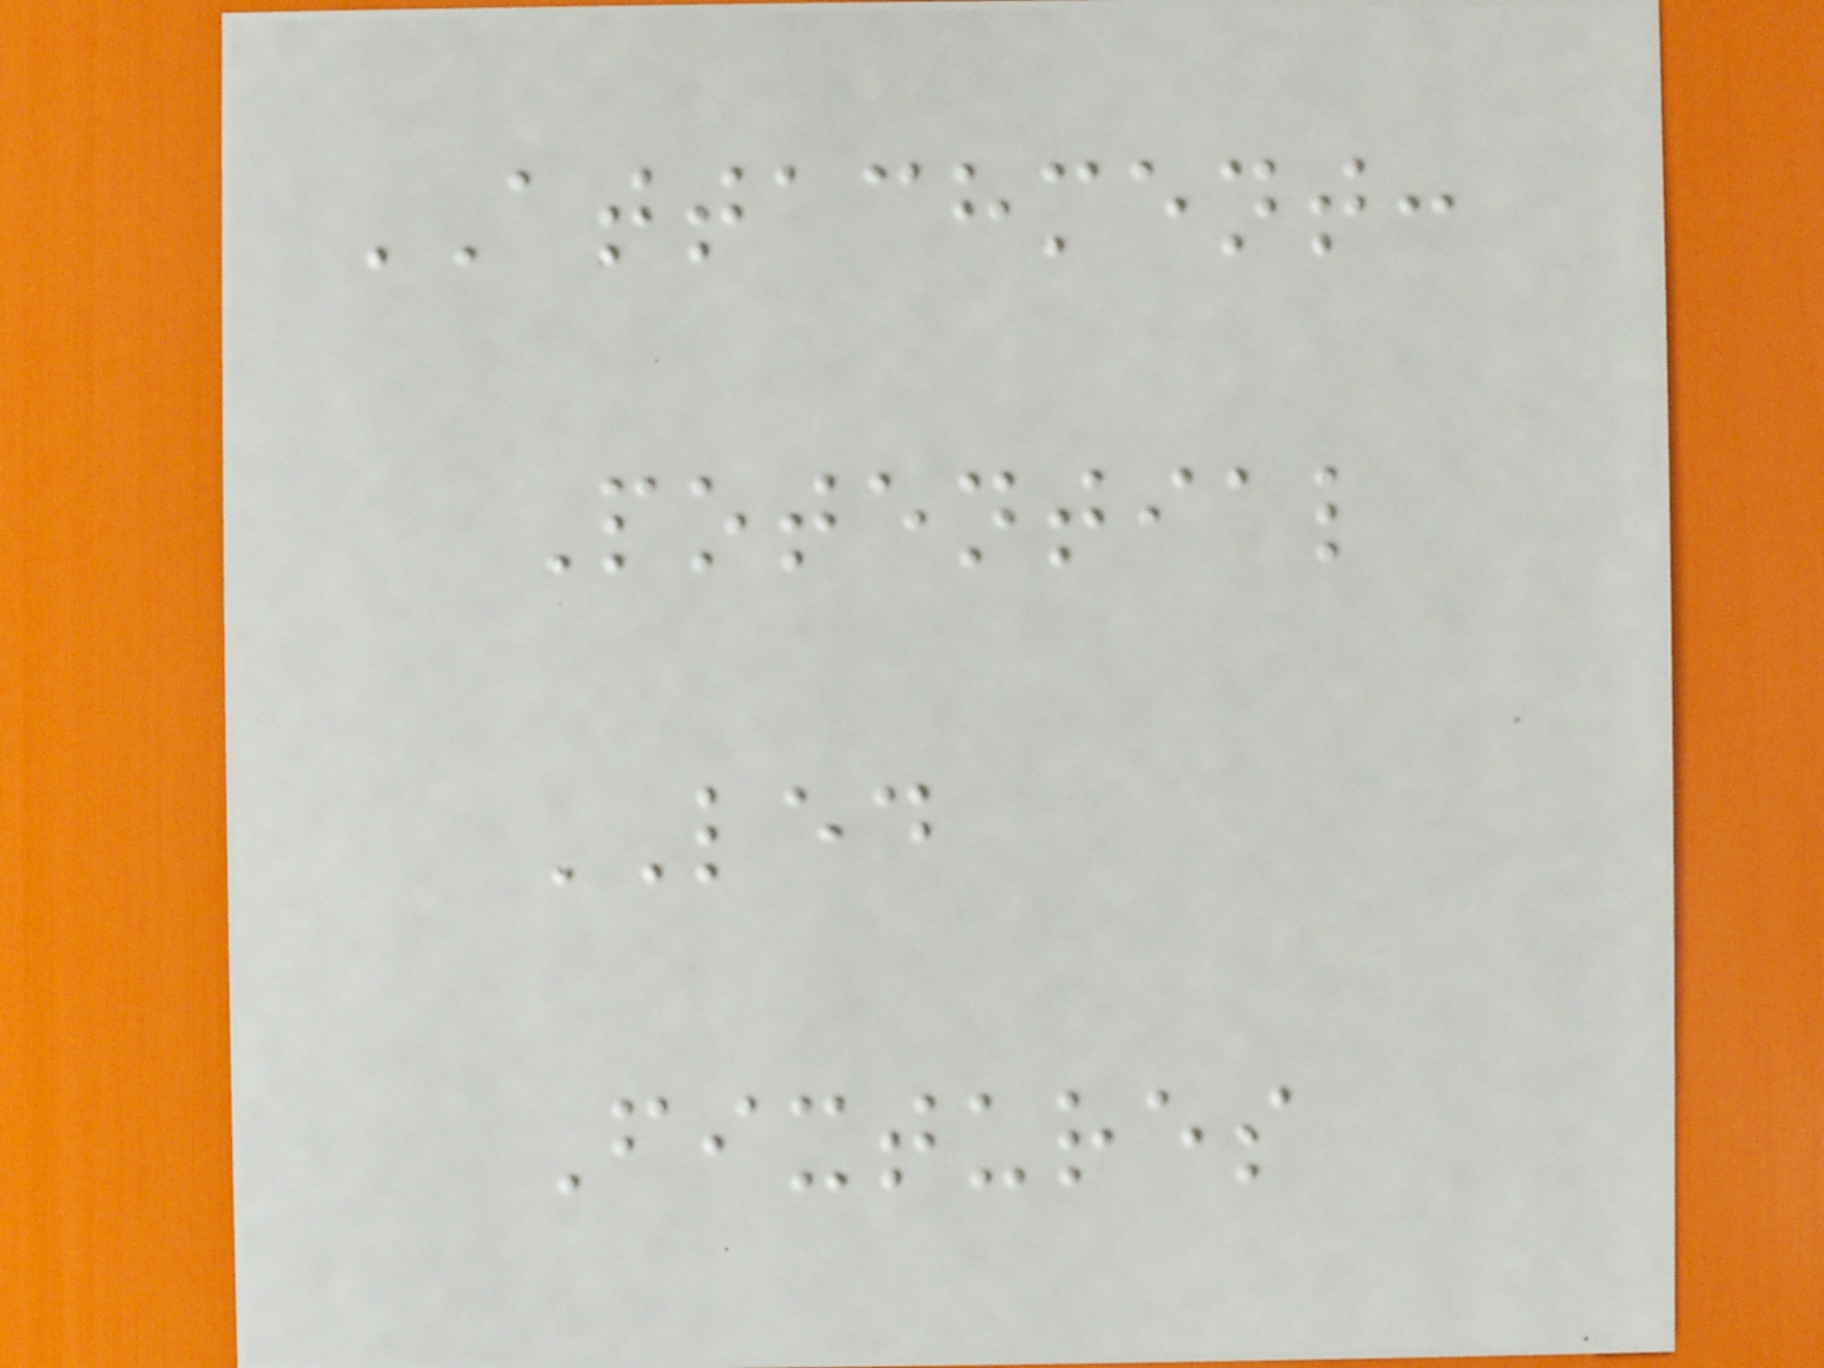ATTACHMENT:
Potential
LED
Fixtures
